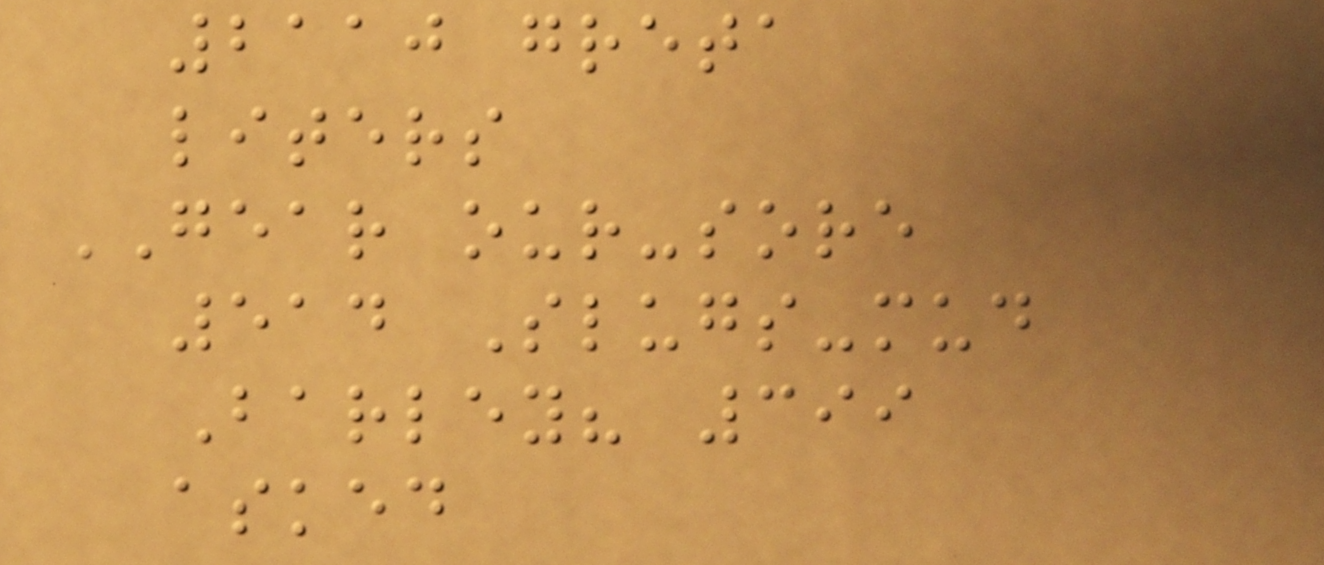2110 greta
liters
GEAR our-sore
514 Slugs-mud
Barley? 399
asked
